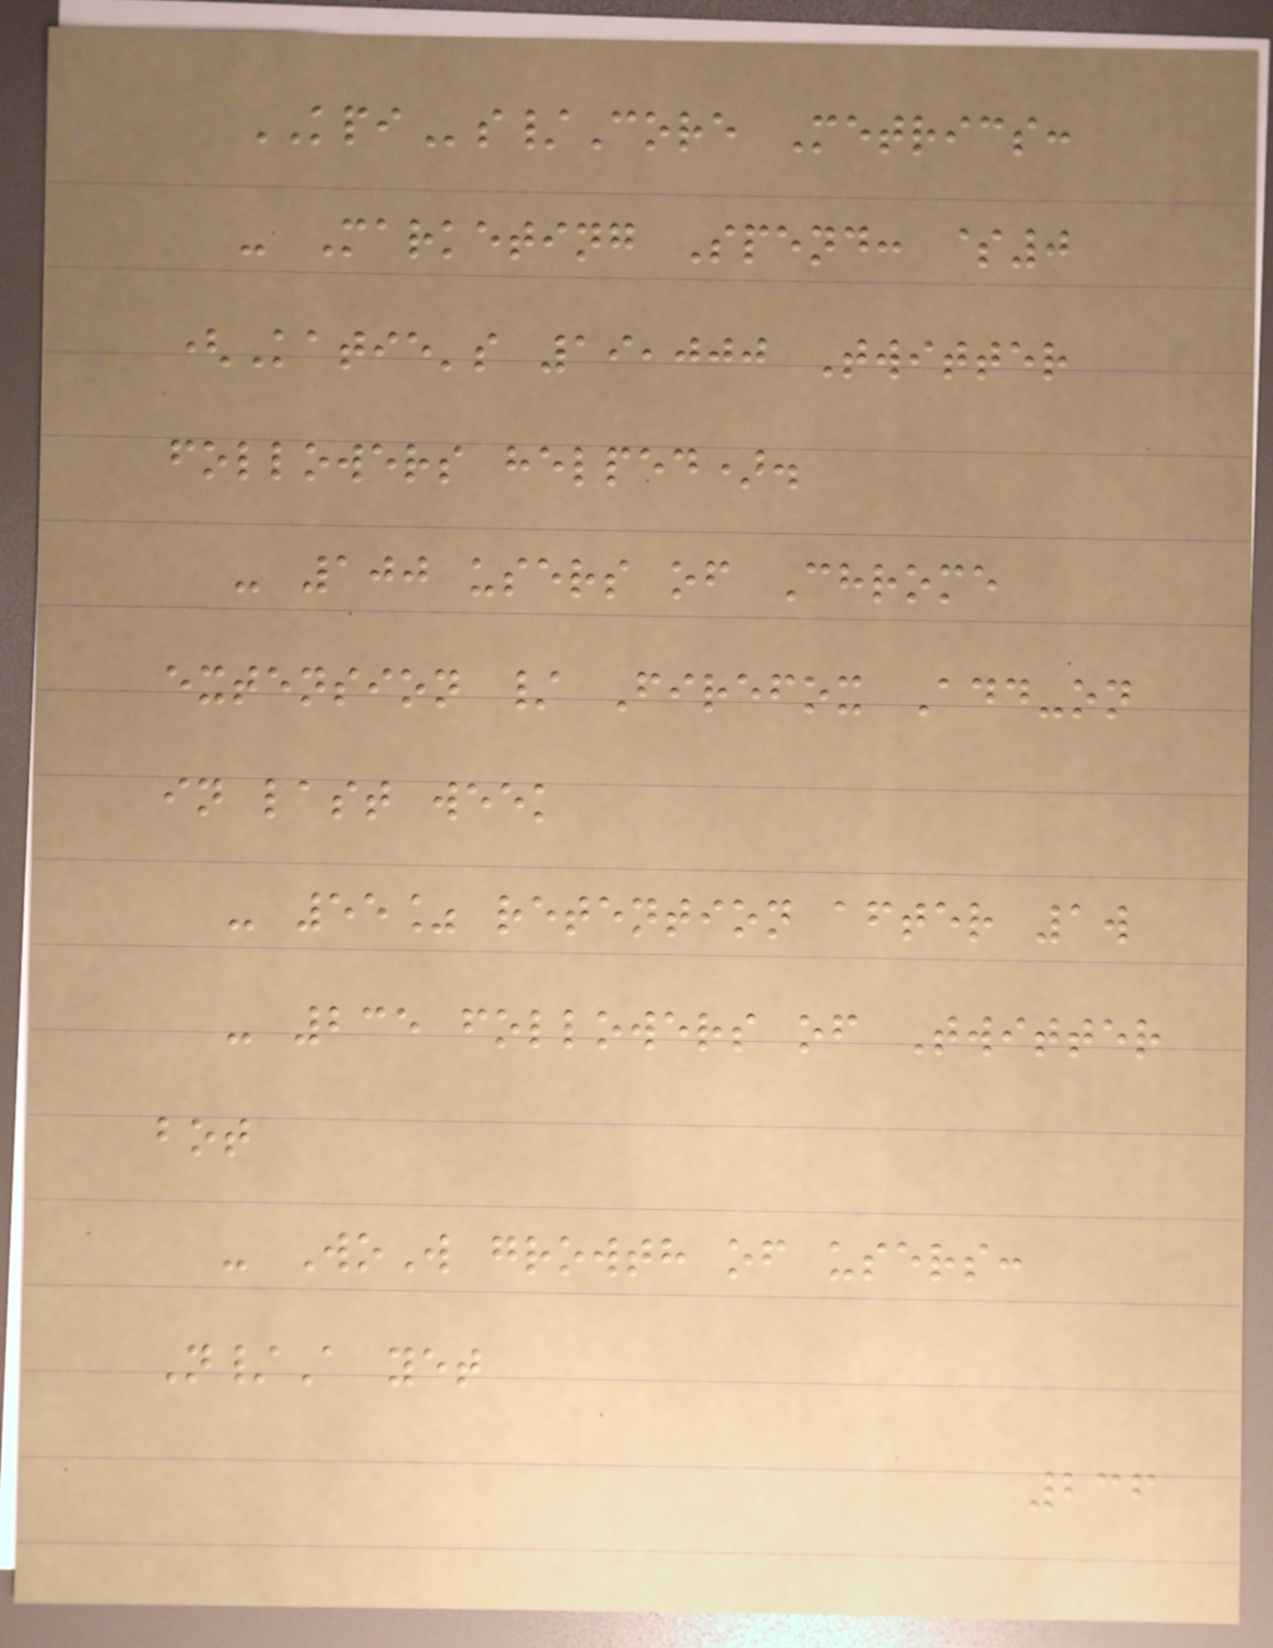KPIs/Core Metrics:
- Marketing Spend: $0
(Katie's 19,000 Twitter
followers helped).
- 100 users of Chrome
extension / Firefox Add-on
in last week
- 55% retention after 1w
- 235 followers of Twitter
bot
- WoW growth of users:
N/A yet
236
